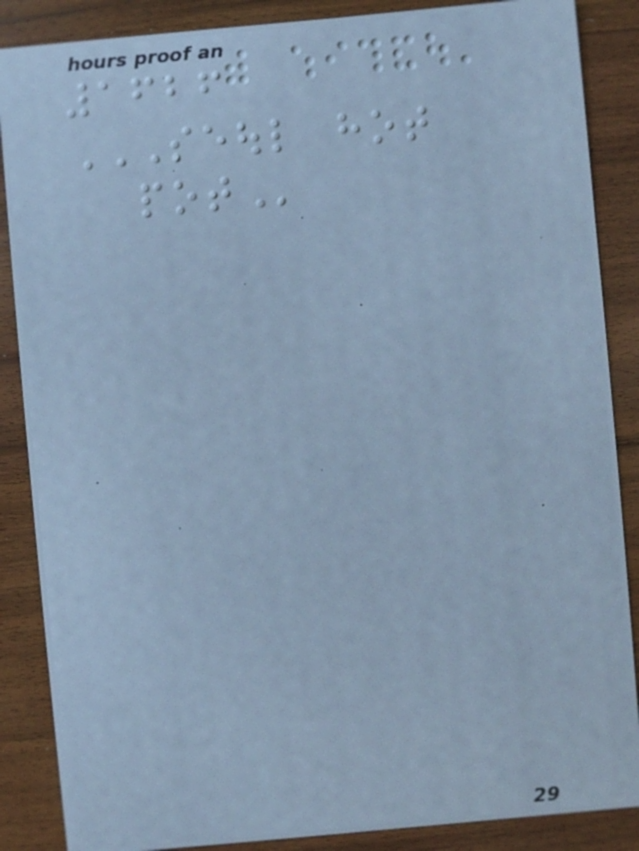1626
SEOUL HOT
POT
